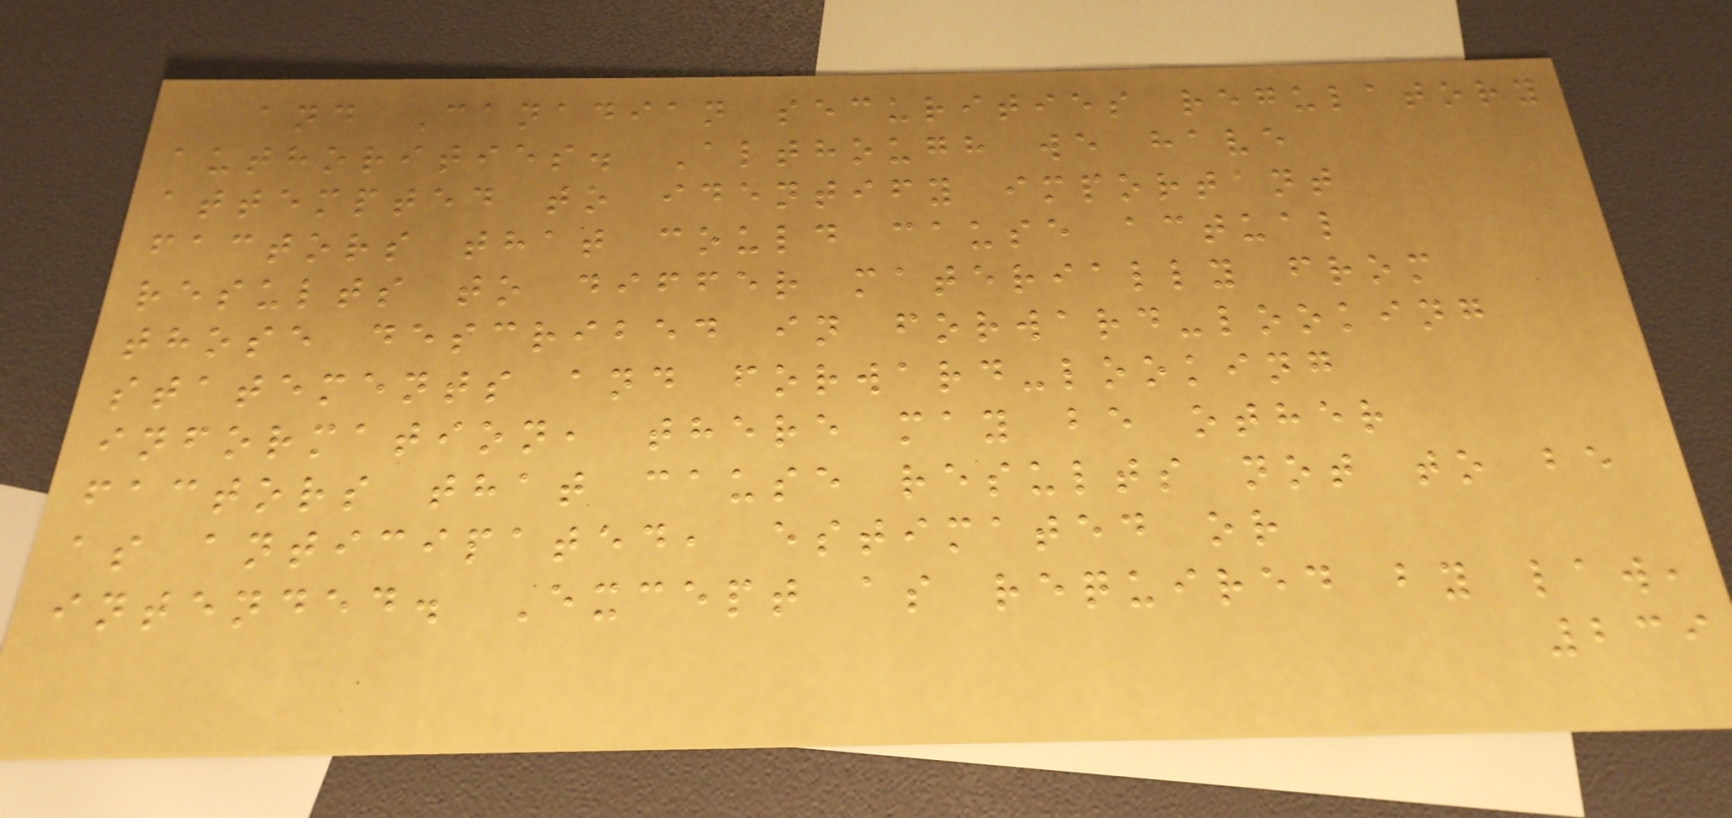and Canadian securities regulatory
authorities. Although we have
attempted to identify important
factors that could cause actual
results to differ materially from
those described in forward-looking
statements and forward-looking
information, there may be other
factors that cause results not to be
as anticipated, estimated or
intended. Except as required by law,
239
